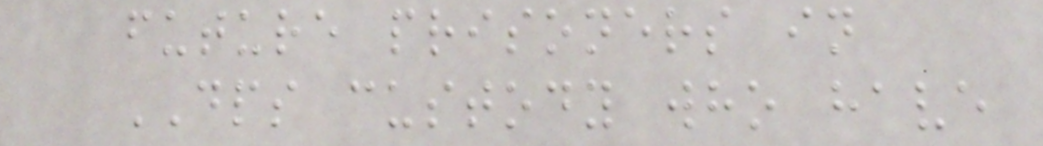future prisoners in
DPS custody who have
